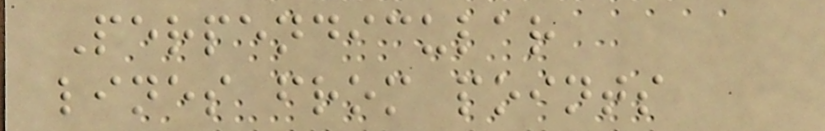Perpendicular
lines from points
